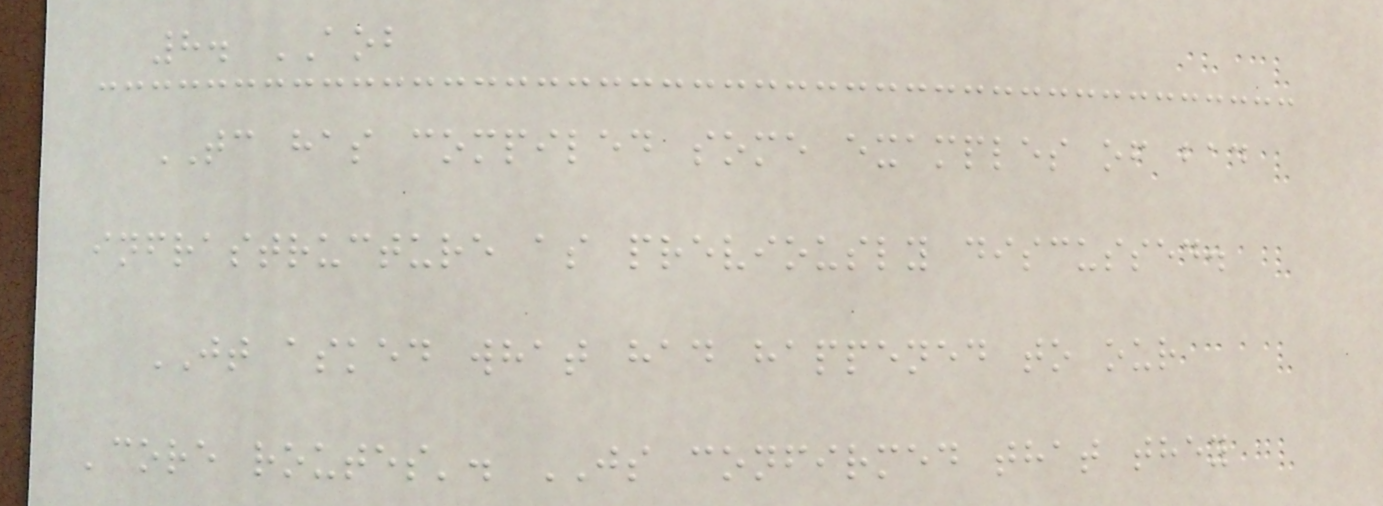8. AOB
TC has compiled some examples of bad
infrastructure as previously discussed.
JT asked what had happened to our
'core routes'. JS confirmed that they
